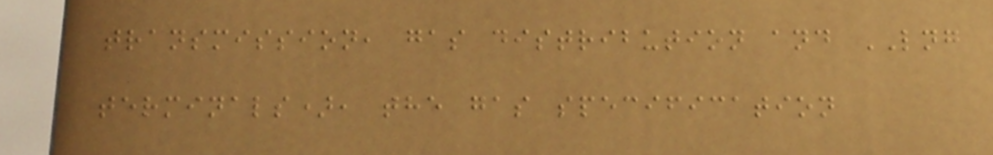transmission, gas distribution and LNG
terminals), the gas specification
